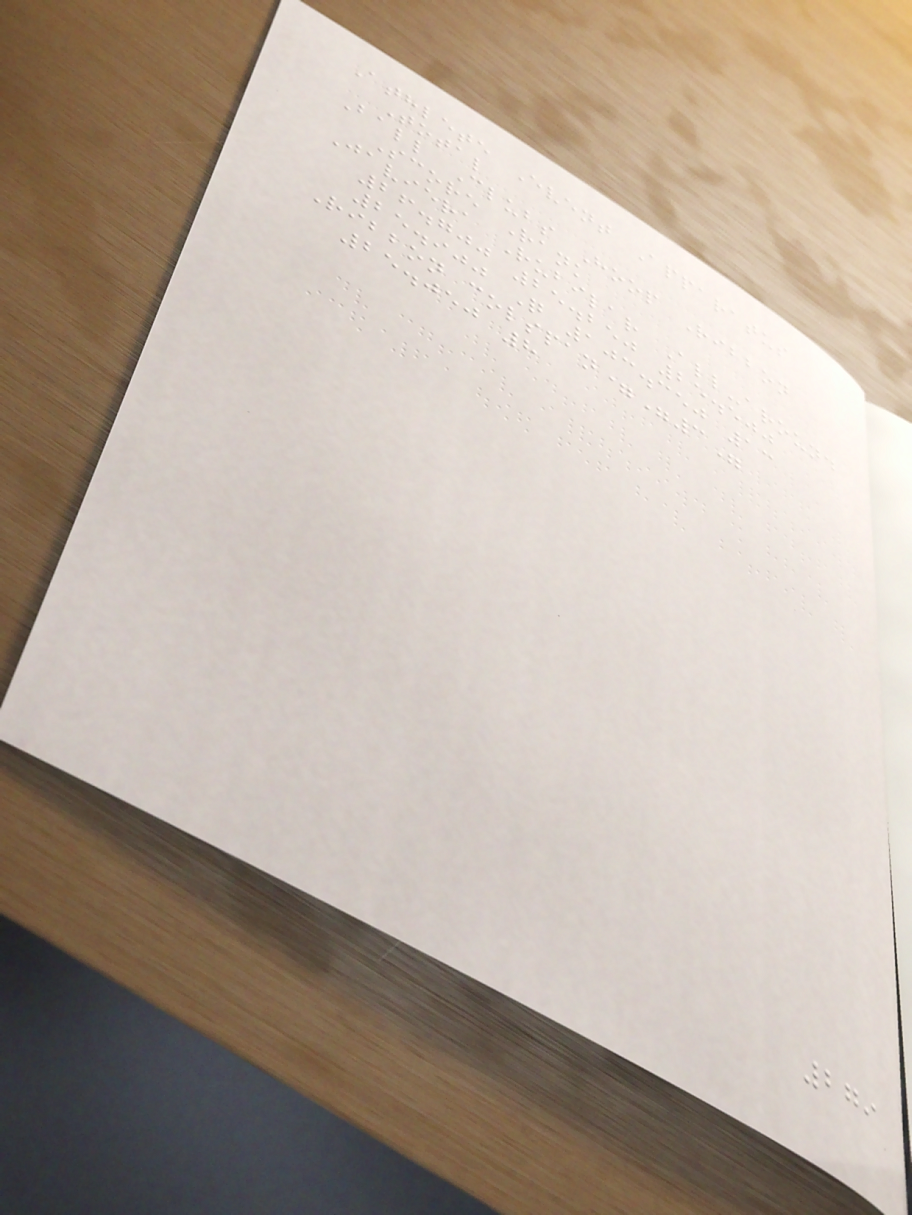Athlete Event Apparatus
Total
Ball Clubs Hoop Ribbon
Score Rank
Javiera Rubilar All-around
26.700 25.250 25.500
25.900 Q 103.350 13
Ribbon colspan="3"
25.050 8
279
